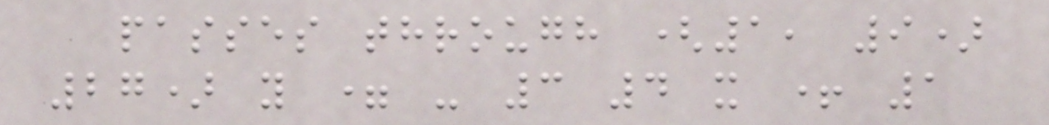passes through (1, 9)
27) y = - 3 4 x + 1
